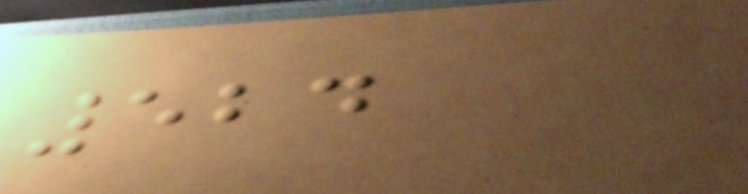524
